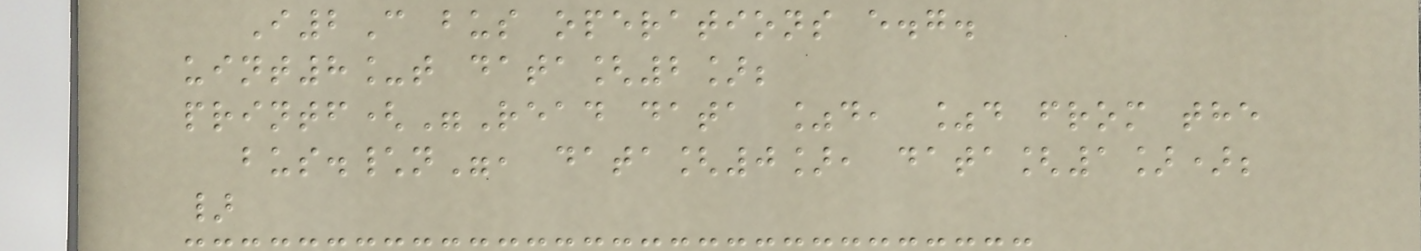I2C bus operations e.g.
uint8_t data[2];
printf("Read data %d, %d from the
bus.\n", data[0], data[1]);
}
